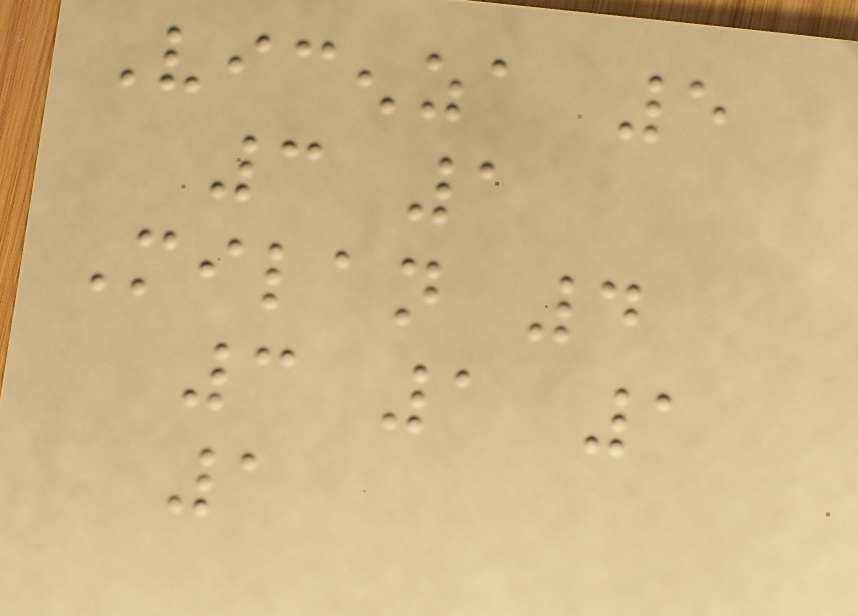Vicenza 5
3 1
Milan 4
3 1 1
1
